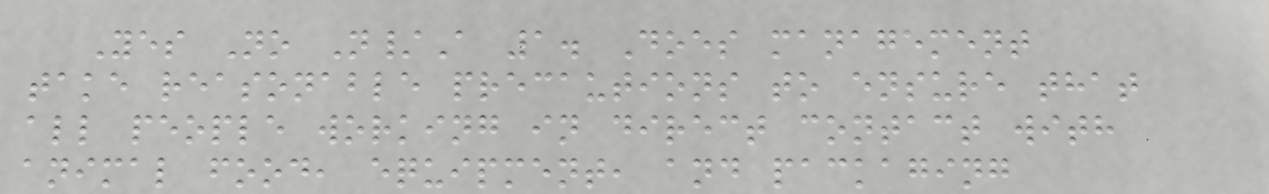Yes No N/A 1. Does management
take reasonable precautions to ensure that
all people working in direct contact with
animal food, equipment, and packaging
